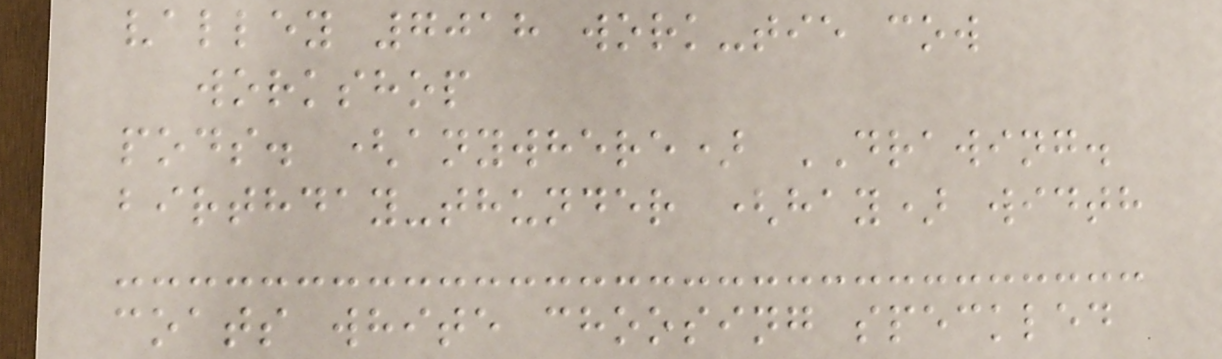valley 7018 work-tie cow
workshop
pods. (anywhere) DRAWING.
birthday-thunder (hay) width
coats white choosing speckled
